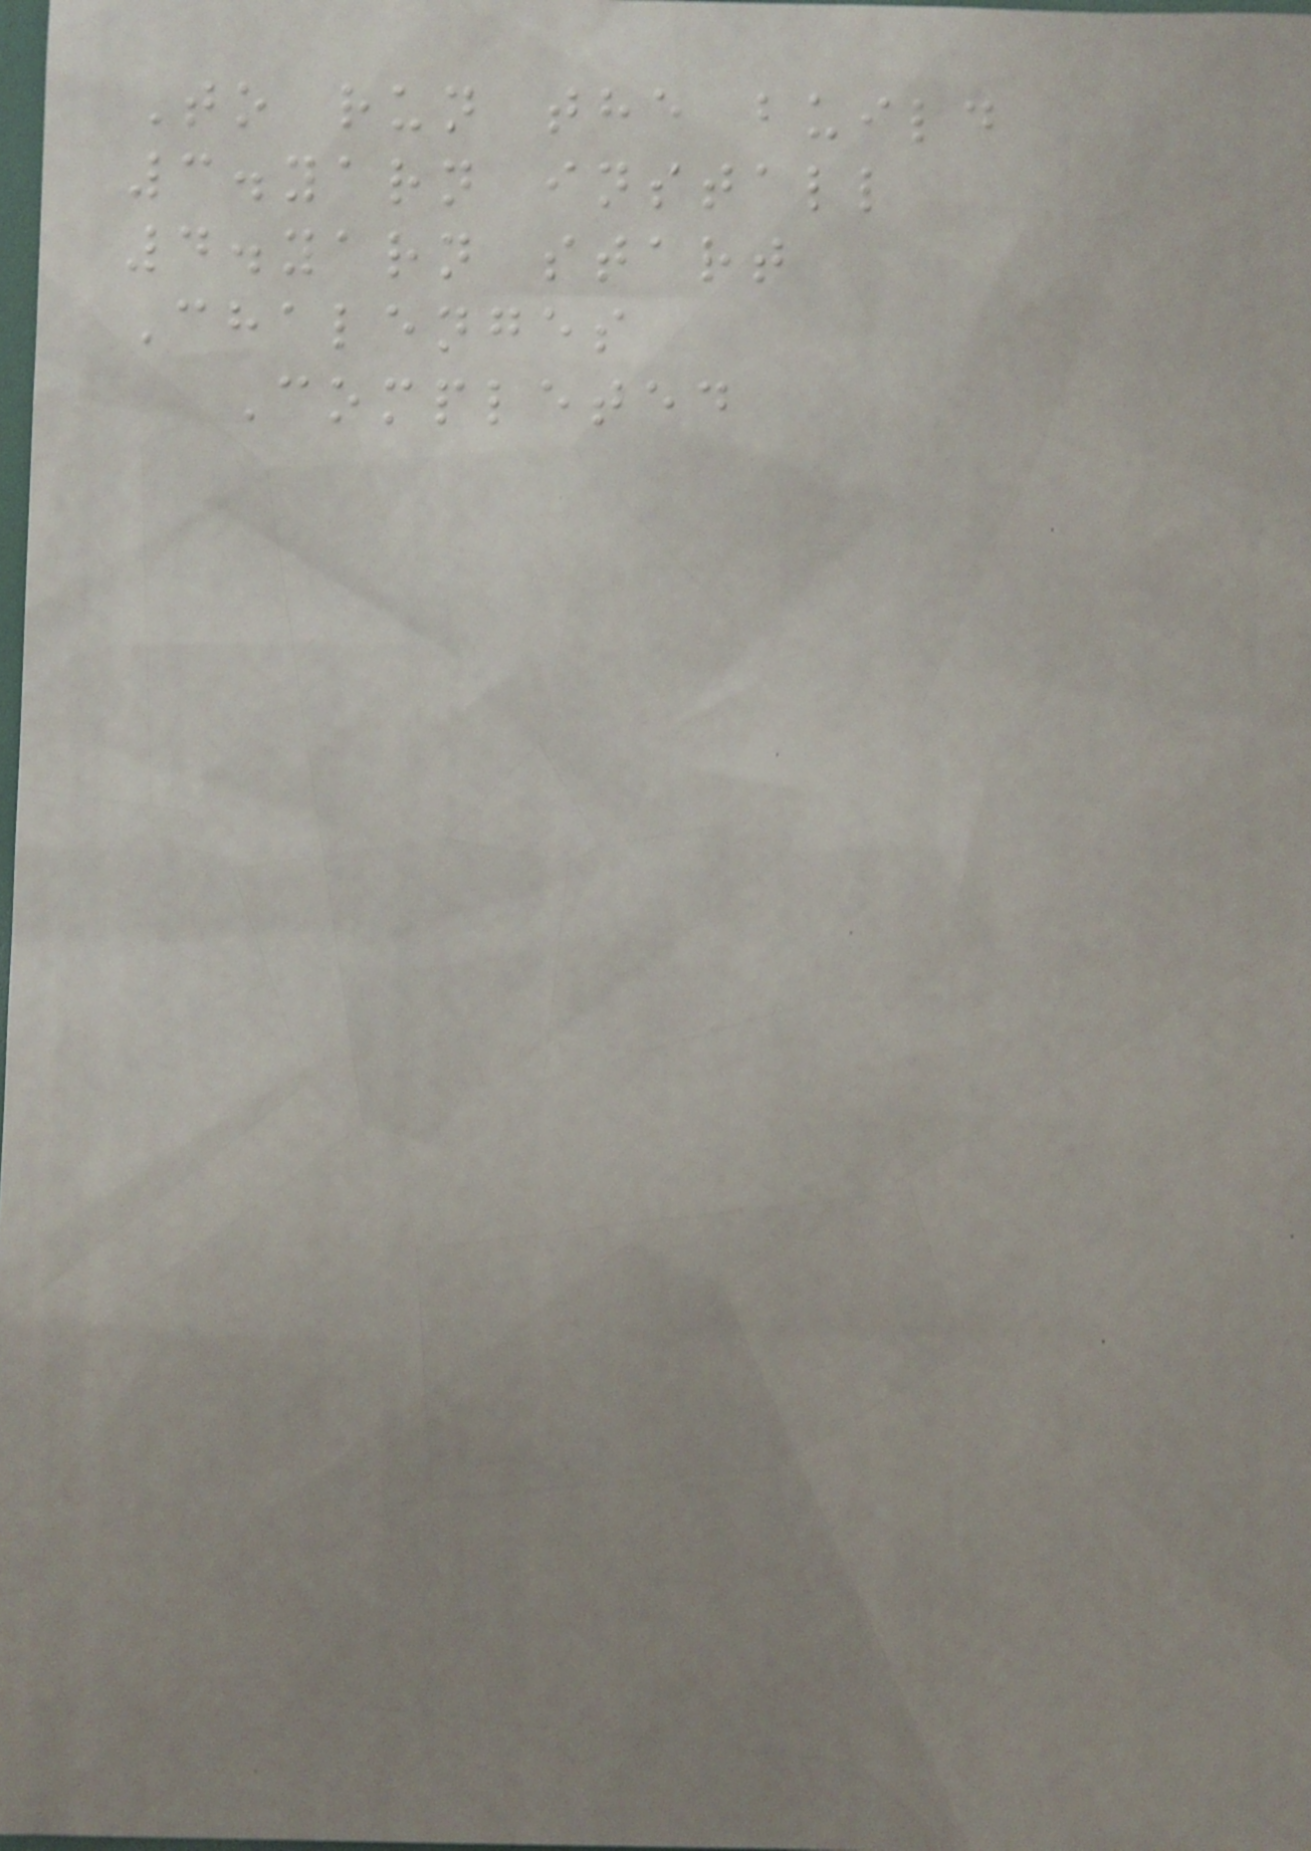To run the build
3.yarn install
4.yarn start
Chalenges
Completed
